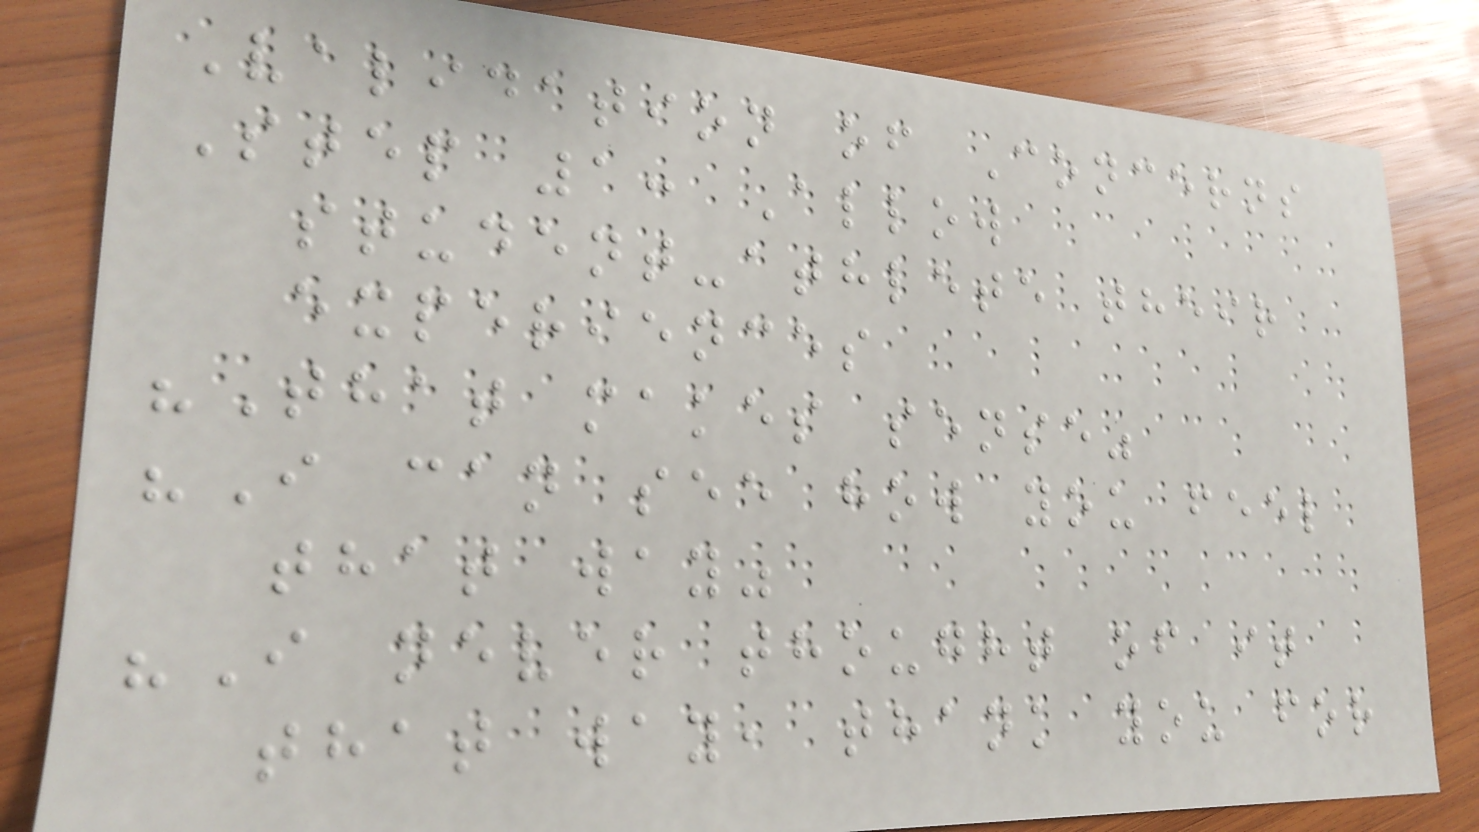Validation of Concerns
Step 1: Allow
student-athlete their
experiences
"That makes sense"
"I can see how you feel
that way"
"I never thought of it
that way, thank you for
